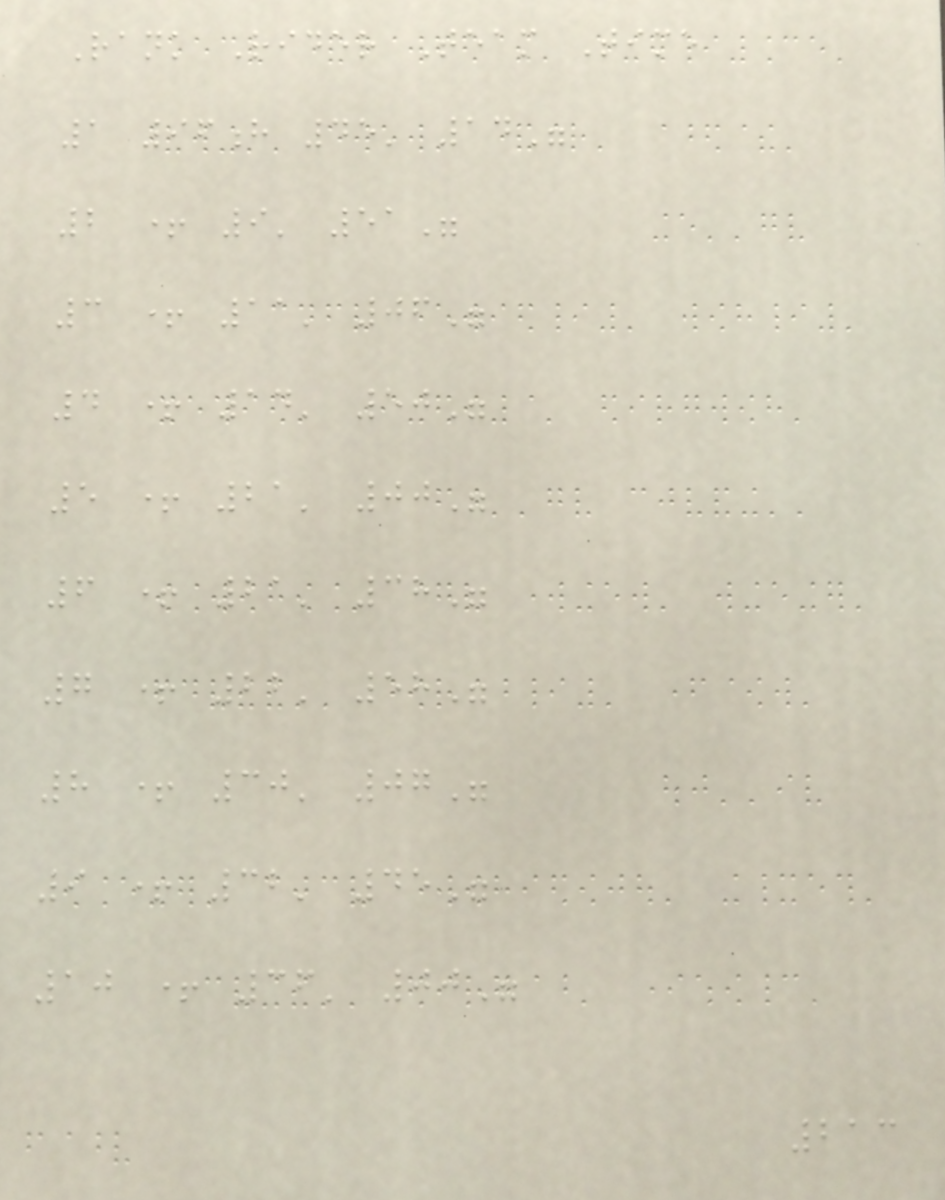Rank Rider Team Time
1 96h 45' 14"
2 + 9' 51"
3 + 11' 06"
4 + 14' 50"
5 + 21' 00"
6 + 21' 38"
7 + 22' 58"
8 + 30' 07"
9 + 32' 45"
10 + 36' 00"
213
